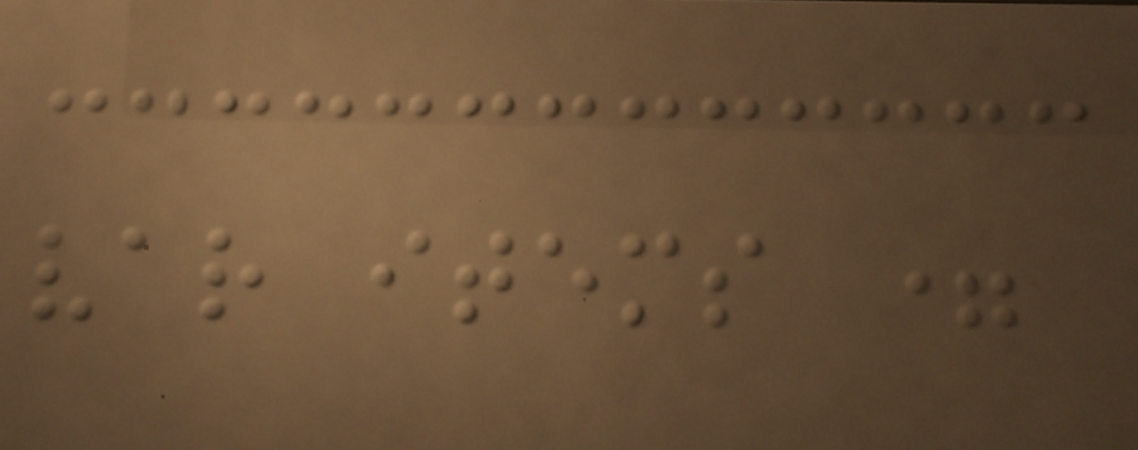var items =
